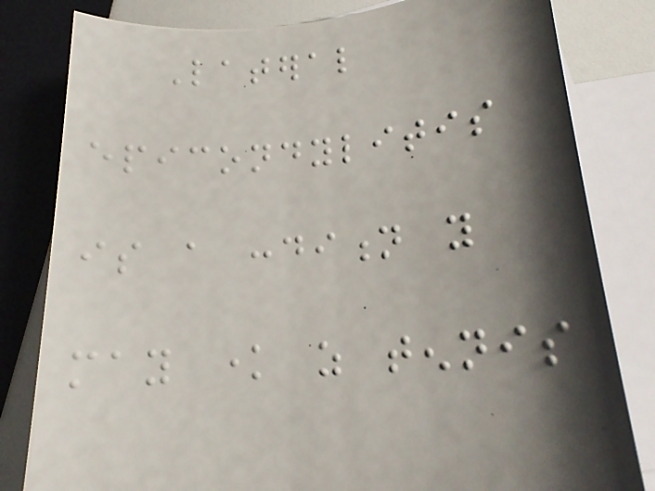Lateral
epicondylitis
is a condition you
may know as tennis
